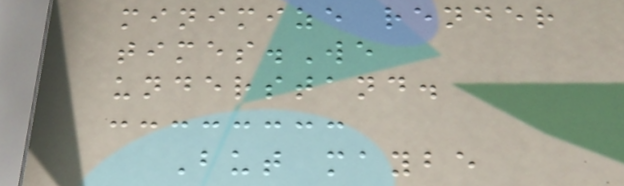minimize render
times.We
understand.
But maybe
